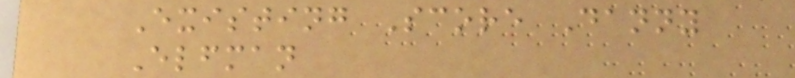Existing Score Danny
Elfman
